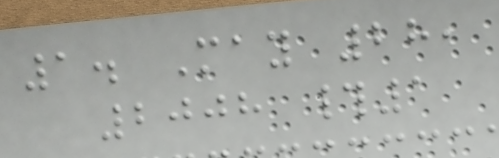1. May 28,
2008 #1
